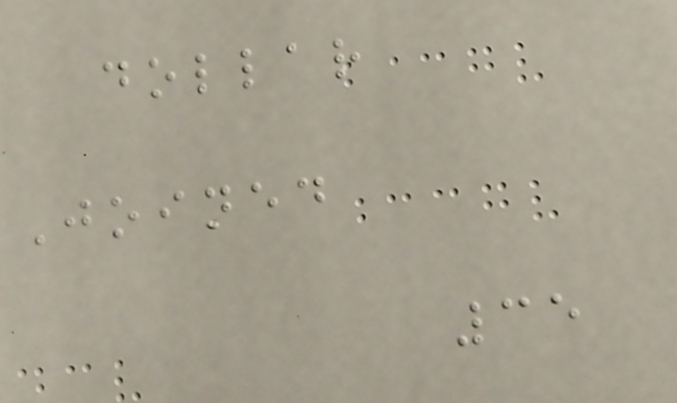dollar
Joined
35
